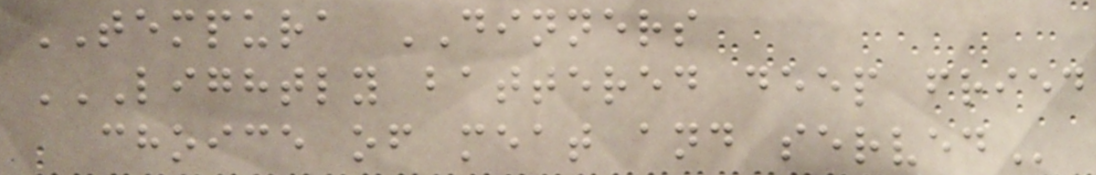TEMPURA DINNERS
LIGHTLY BATTERED DEEP FRIED
CHOICE OF MEAT AND SERVED
